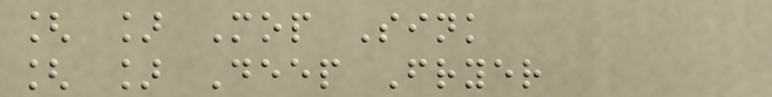[ ] Mop Sink
[ ] Deep Fryer
